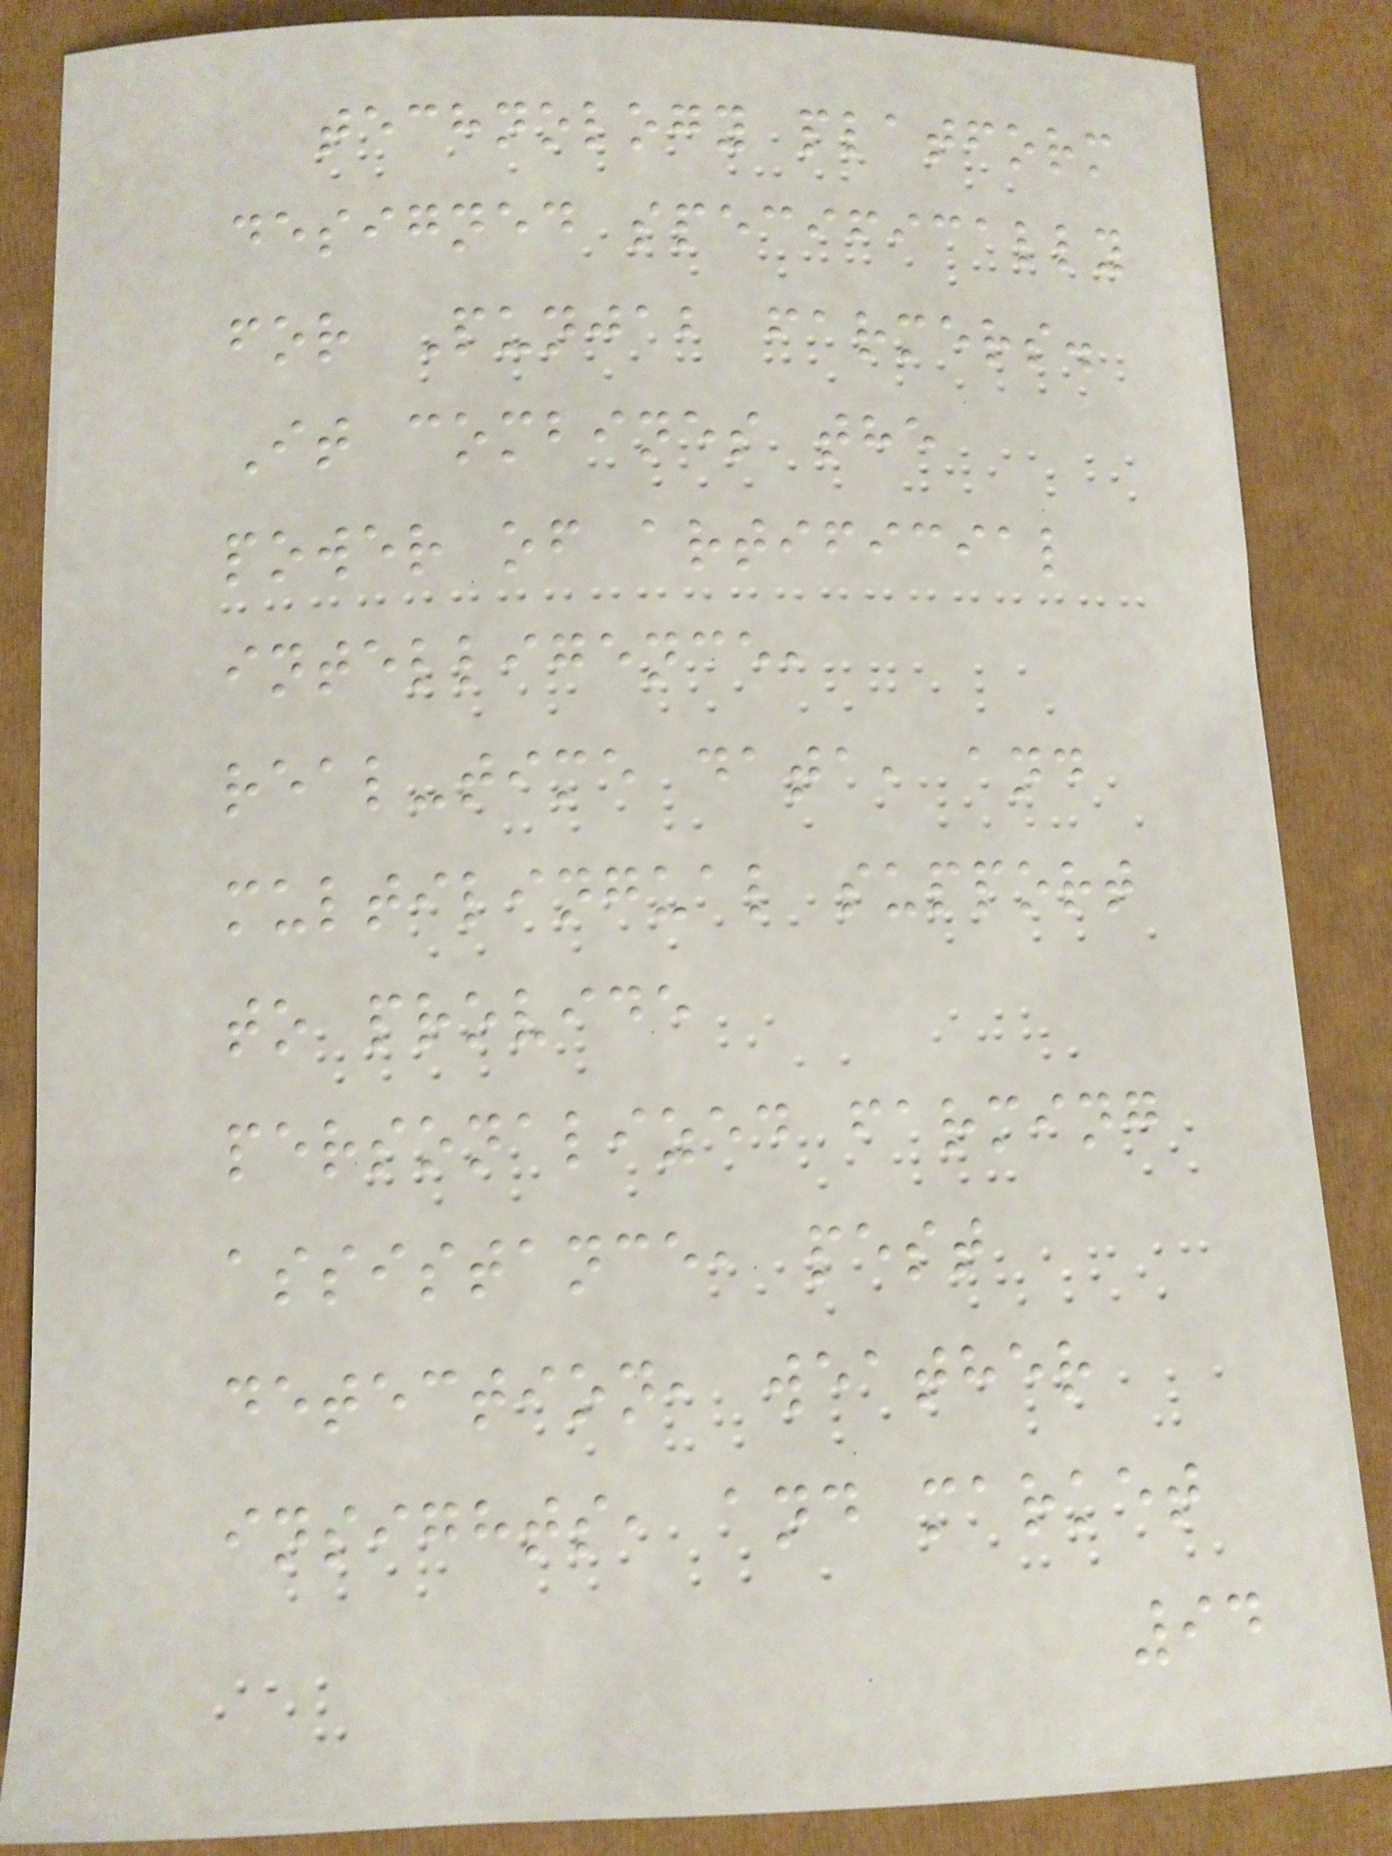technology platform
designed specifically
for Punjab farmers.
It combines the
power of artificial
intelligence,
real-time data, and
multilingual support
to provide
personalized farming
assistance, pest
detection, weather
insights, and market
94
